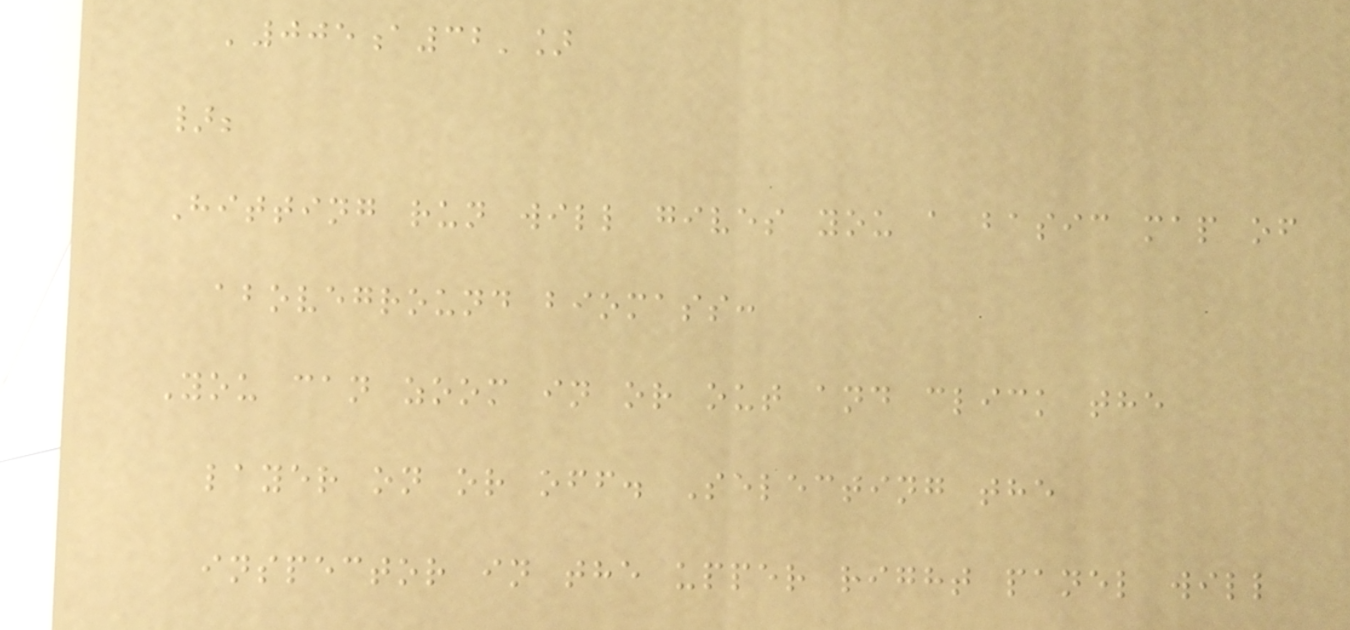'005a32']
};
Hitting run will gives you a basic map of
aboveground biomass:
You can zoom in or out and click the
layer on or off. Selecting the
inspector in the upper right panel will
